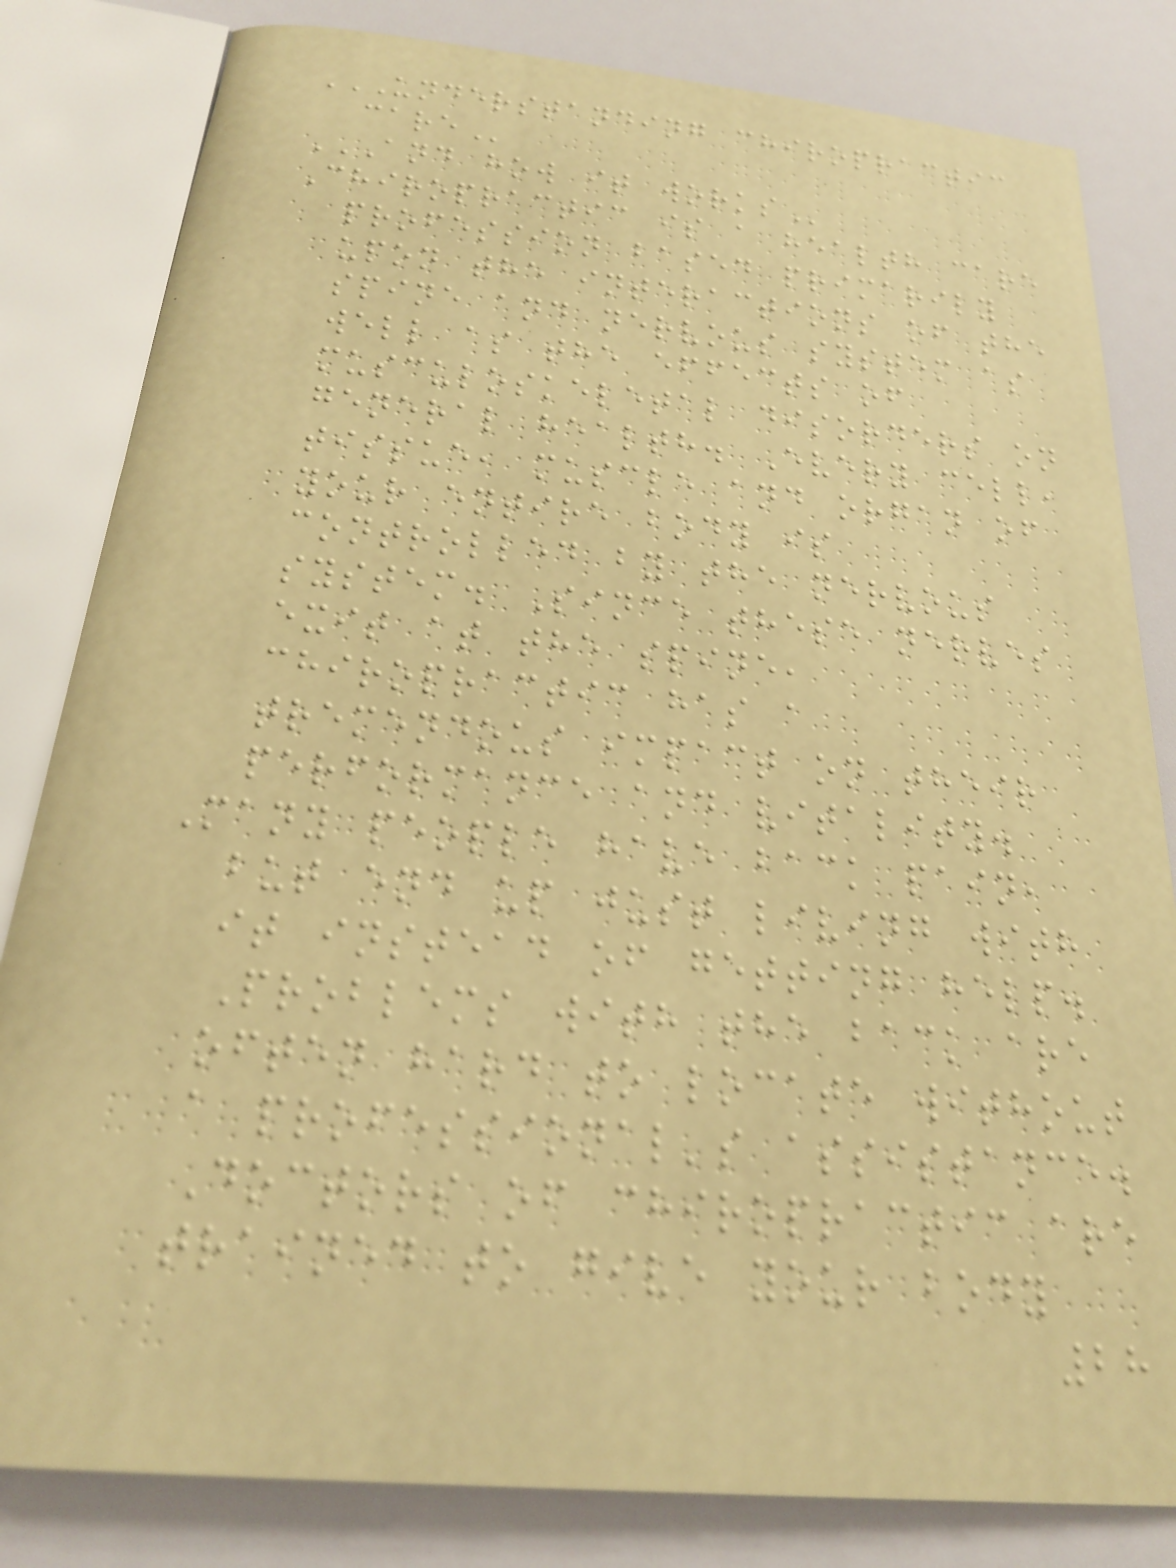UNDERSTANDING CHIROPRACTIC
CARE
AND HOW IT WORKS
Chiropractic is a health care
profession based primarily
upon the interactions of the
spine and nervous system as
well as the effects of
musculoskeletal disorders on
general health. Every cell,
tissue, muscle and organ of
your entire body is
controlled by the nervous
system. Since these nerves
exit at the spine,
chiropractic has a
tremendous impact on their
performance and vitality.
Many people have back pain,
but end up just living with
it instead of getting help.
Problems with the back are
often hard to locate without
a professional's assistance.
Doctors of chiropractic are
trained to give your body
28
